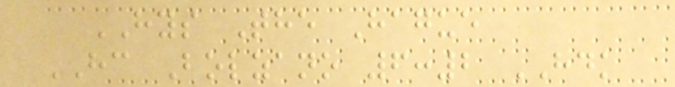HYS The Hague
HC Bolzano 6:2 HDK
